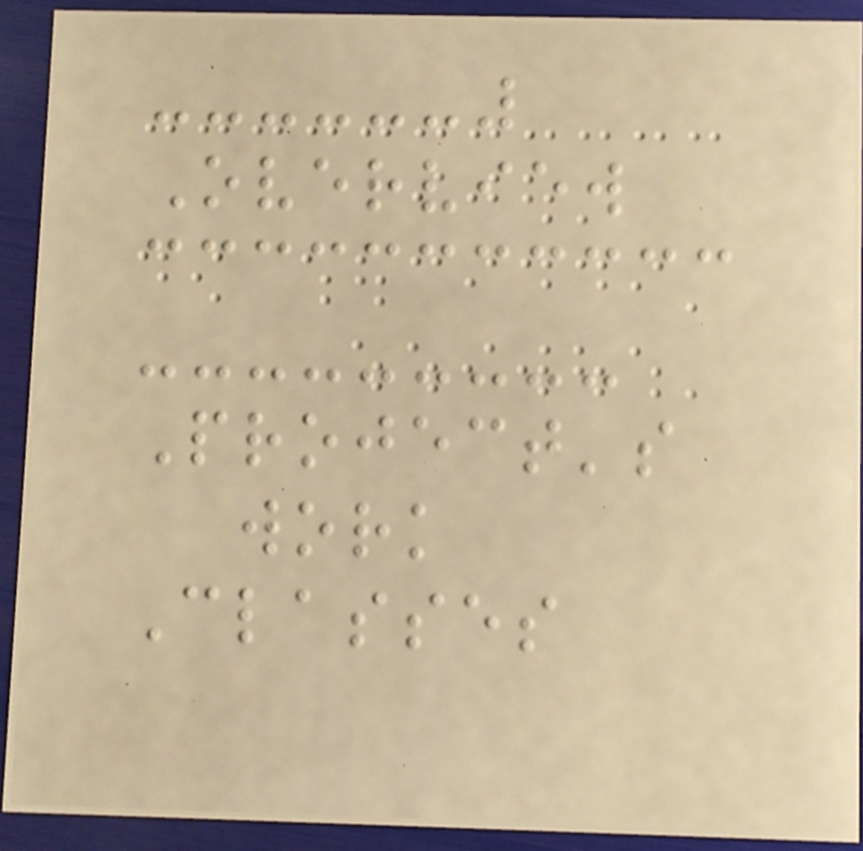Overview
Project's
work
Classes
